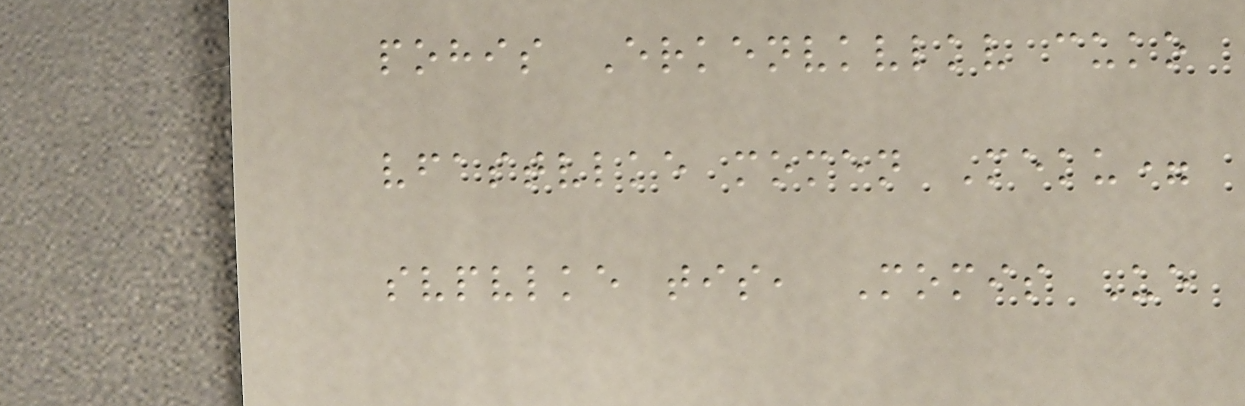pohis Erkenvkvlkv cuko
vfastvlke momen Meku=
svpvlke tis, Momis Ue
